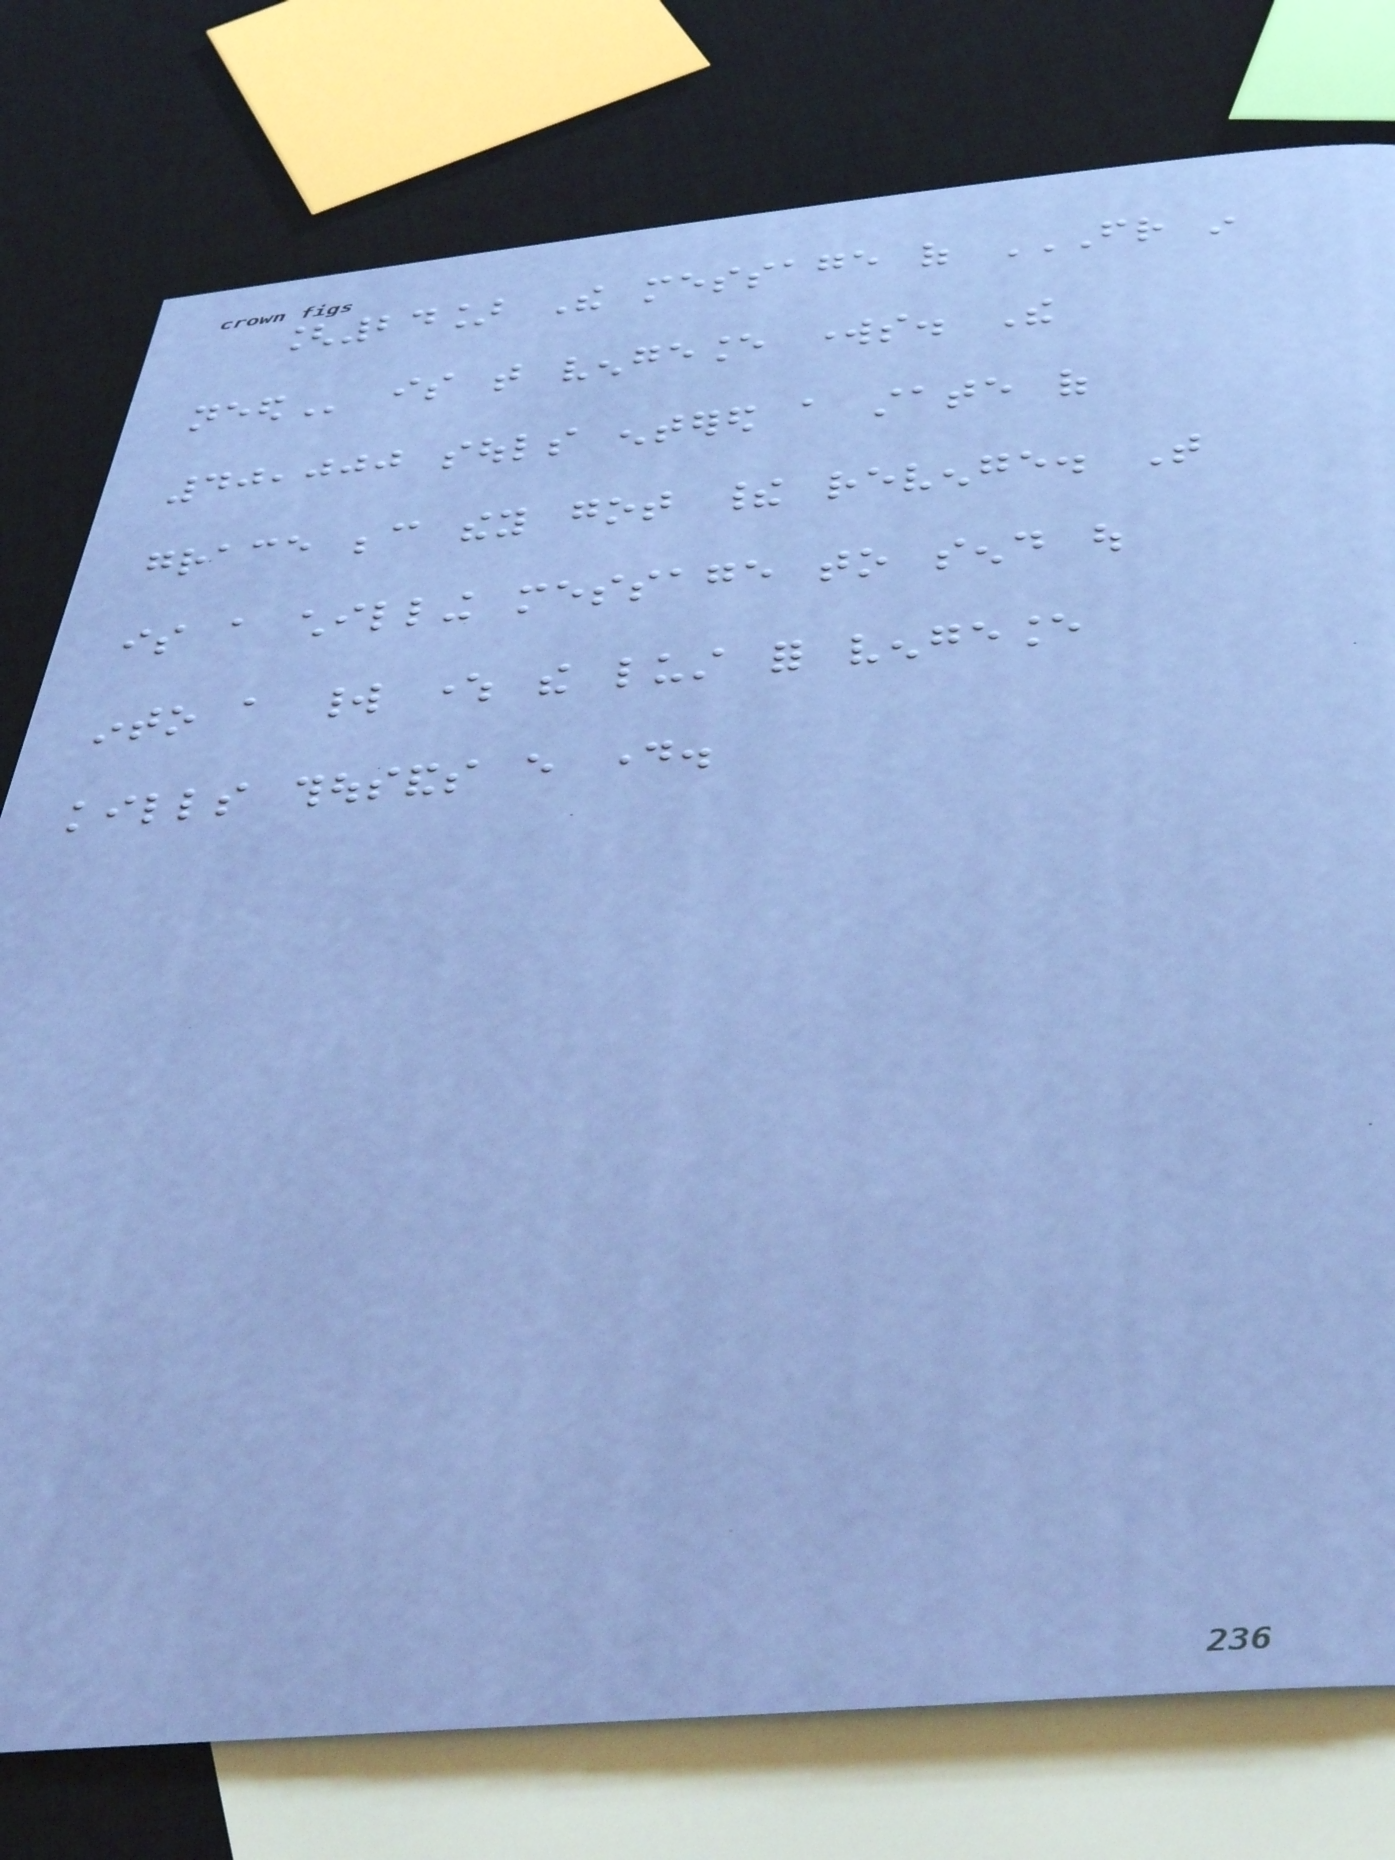[24] The message of FRIEND IN
NEED is that vengeance works. The
40,000 souls entered a state of
grace because they got their revenge. That
is a chilling message to send out
into a world where the lust for vengeance
kills thousands every day.
